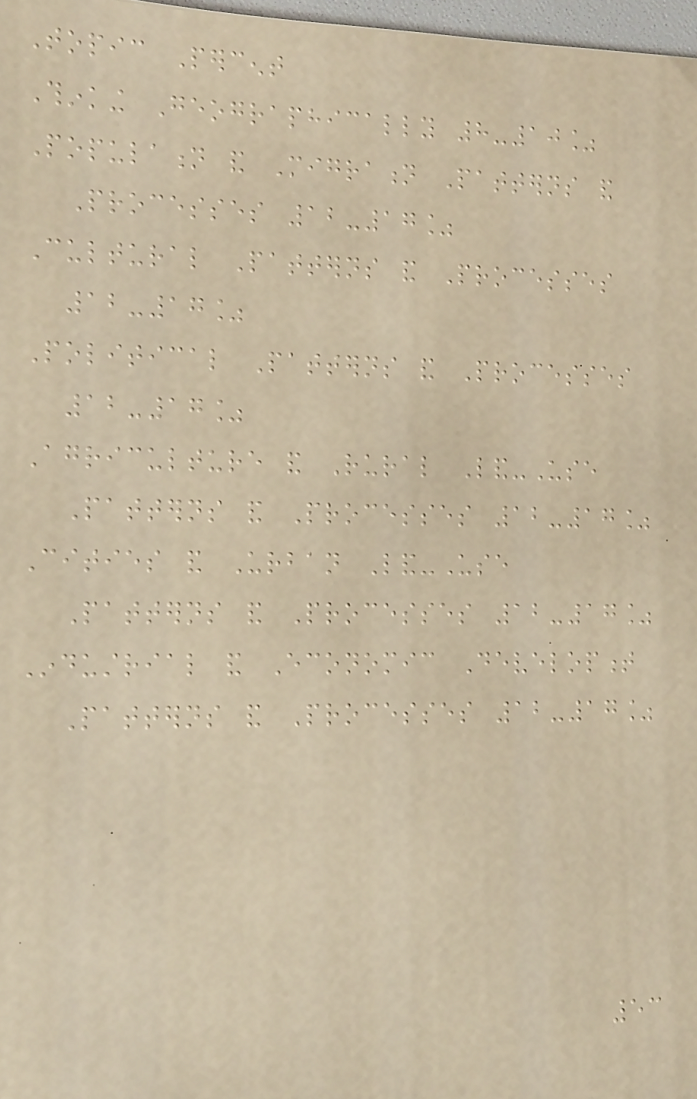Topic Percent
Thinking Geographically 8-10%
Population and Migration Patterns and
Processes 12-17%
Cultural Patterns and Processes
12-17%
Political Patterns and Processes
12-17%
Agriculture and Rural Land-Use
Patterns and Processes 12-17%
Cities and Urban Land-Use
Patterns and Processes 12-17%
Industrial and Economic Development
Patterns and Processes 12-17%
53
